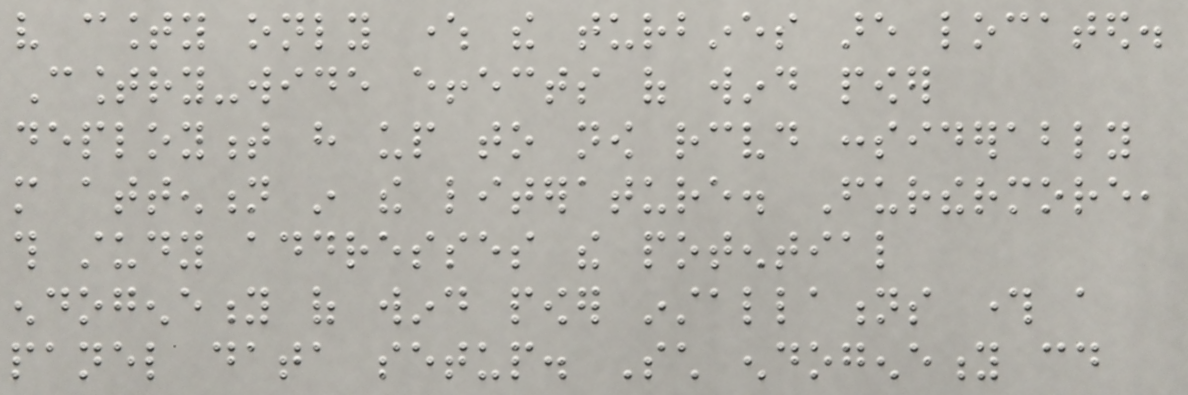very county only where the turbines are located.
Country-wide effects of wind power
deployment have up to now received considerably
more attention in the literature. Furthermore,
this study addresses the potential
endogeneity of wind power installations through a
panel data setup. Such endogeneity could
